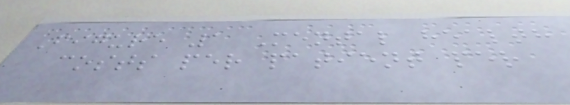Figure 1 Mental health
costs per patient per
